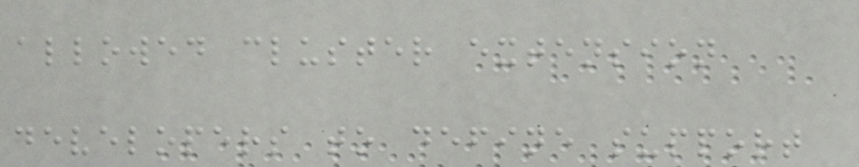allowed cluster extension
developers to define support
